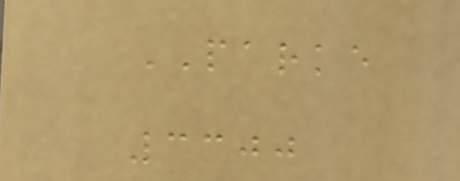PARKE
3300
